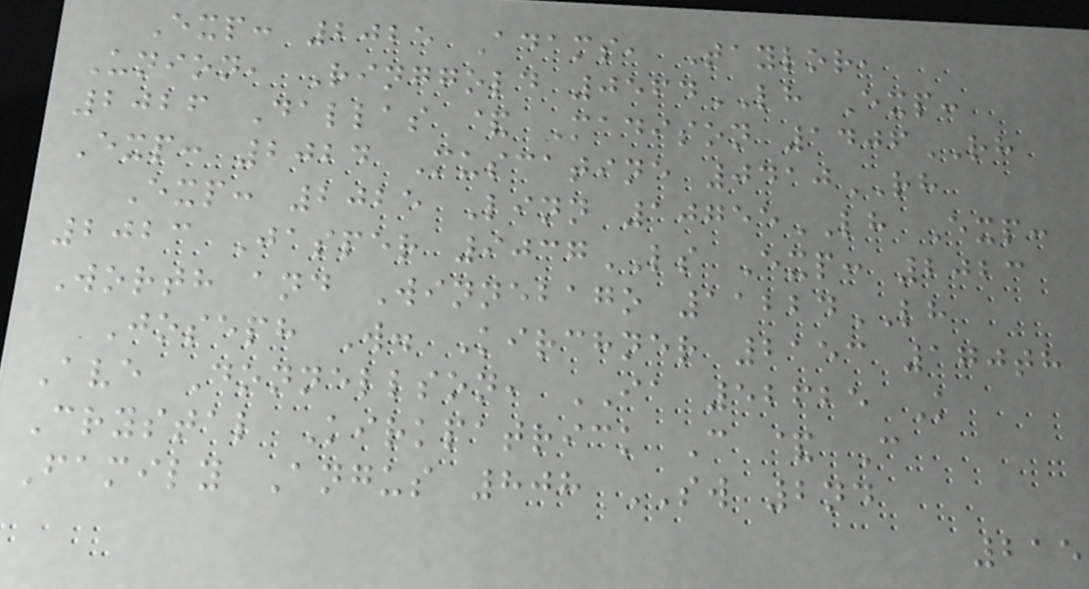Exp: 2025 Adams, Taylor,
Union, Ringgold 0564LH Exp:
2026 Dallas & Madison 1406RH
Exp: 2024 Muscatine 0410RH
Exp: 2025 Linn 10755LH Exp:
2023 Jasper 9037LS Exp: 2023
Worth and Winnebago 11224LH
Joseph W. Kirchner 2153 170th
Ave Donnellson, IA 52625 K
Crystal Kirkpatrick C & C
Family Angus 808 SW 2nd
215
